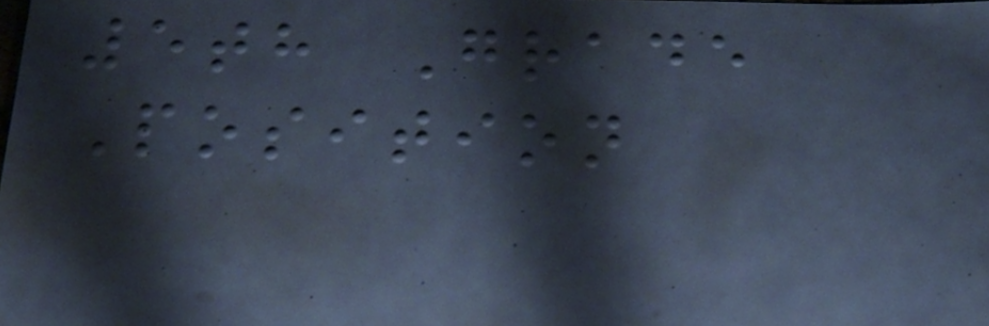5th Grade
Position
